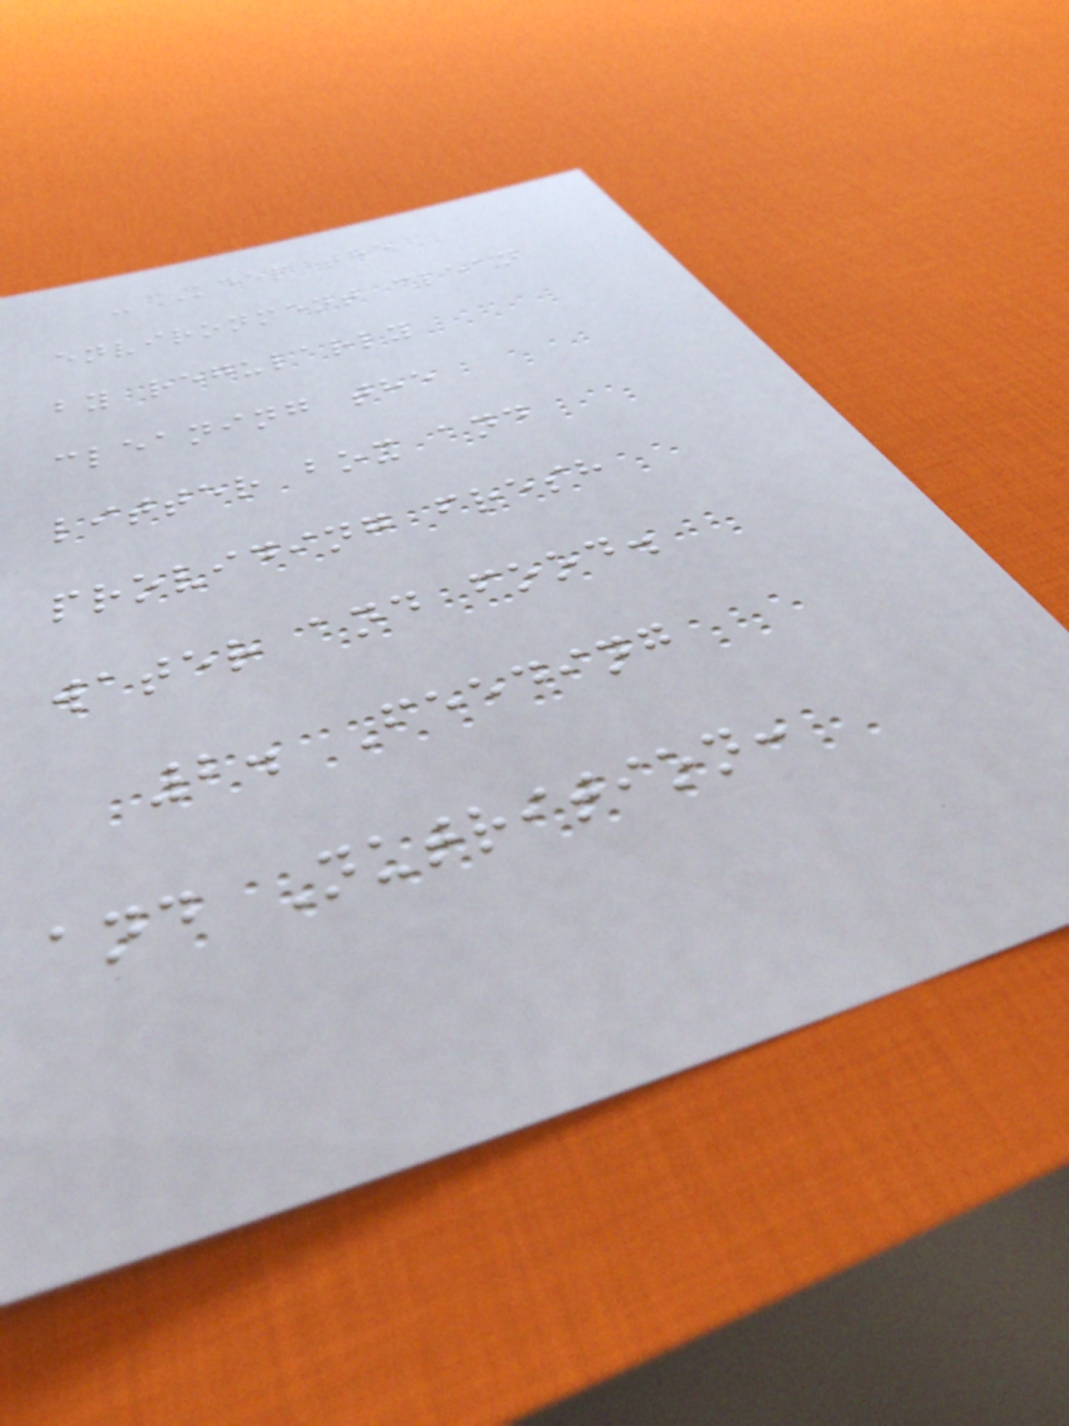- Keep the
environment clean
by regularly
cleaning the
litter box and
providing fresh
water and food.
2. Feeding
and Nutrition:
